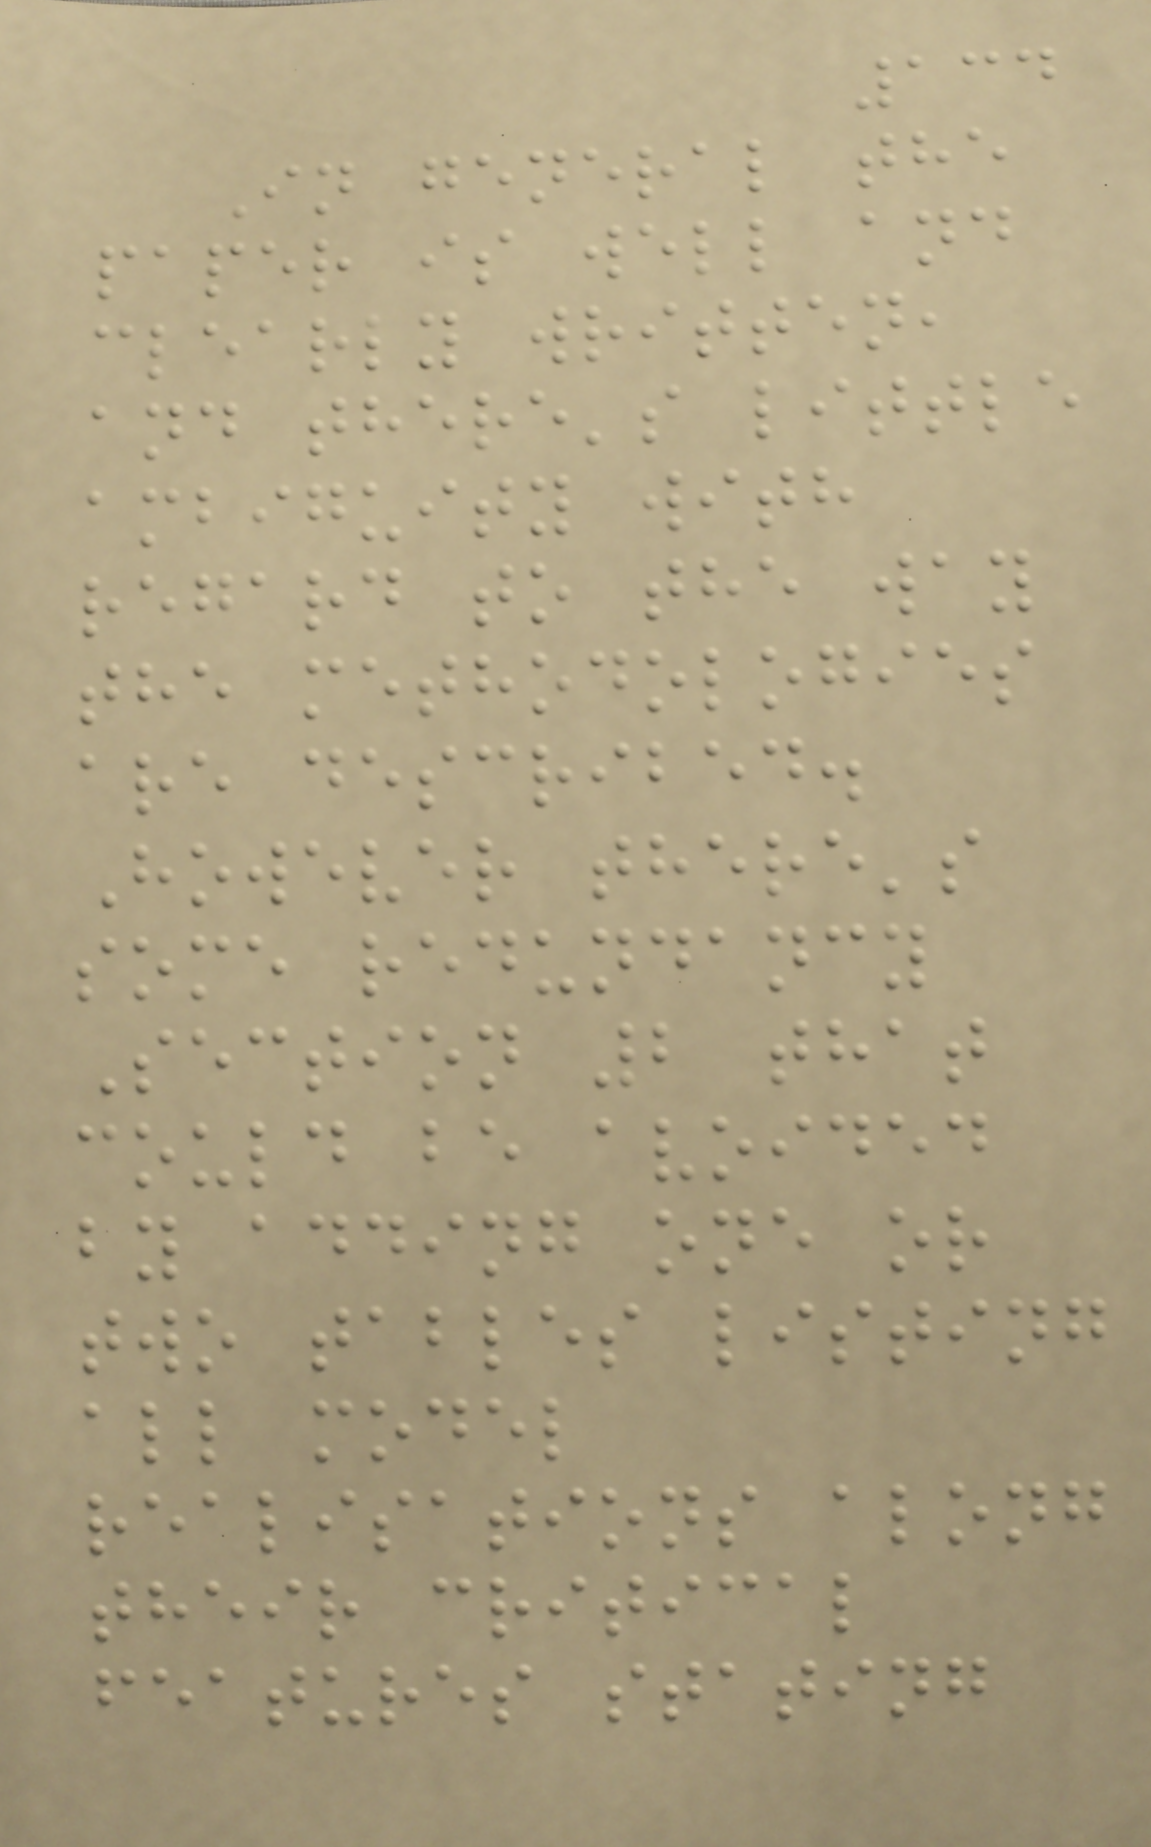134
In general the
paper is well and
clearly written,
and there's little
ambiguity with
regard to the way
the methodologies
are described.
However there's
some redundancy
Section 2 that
could be avoided
by adding one or
two tables listing
all model
realisations along
their critical
features stating
